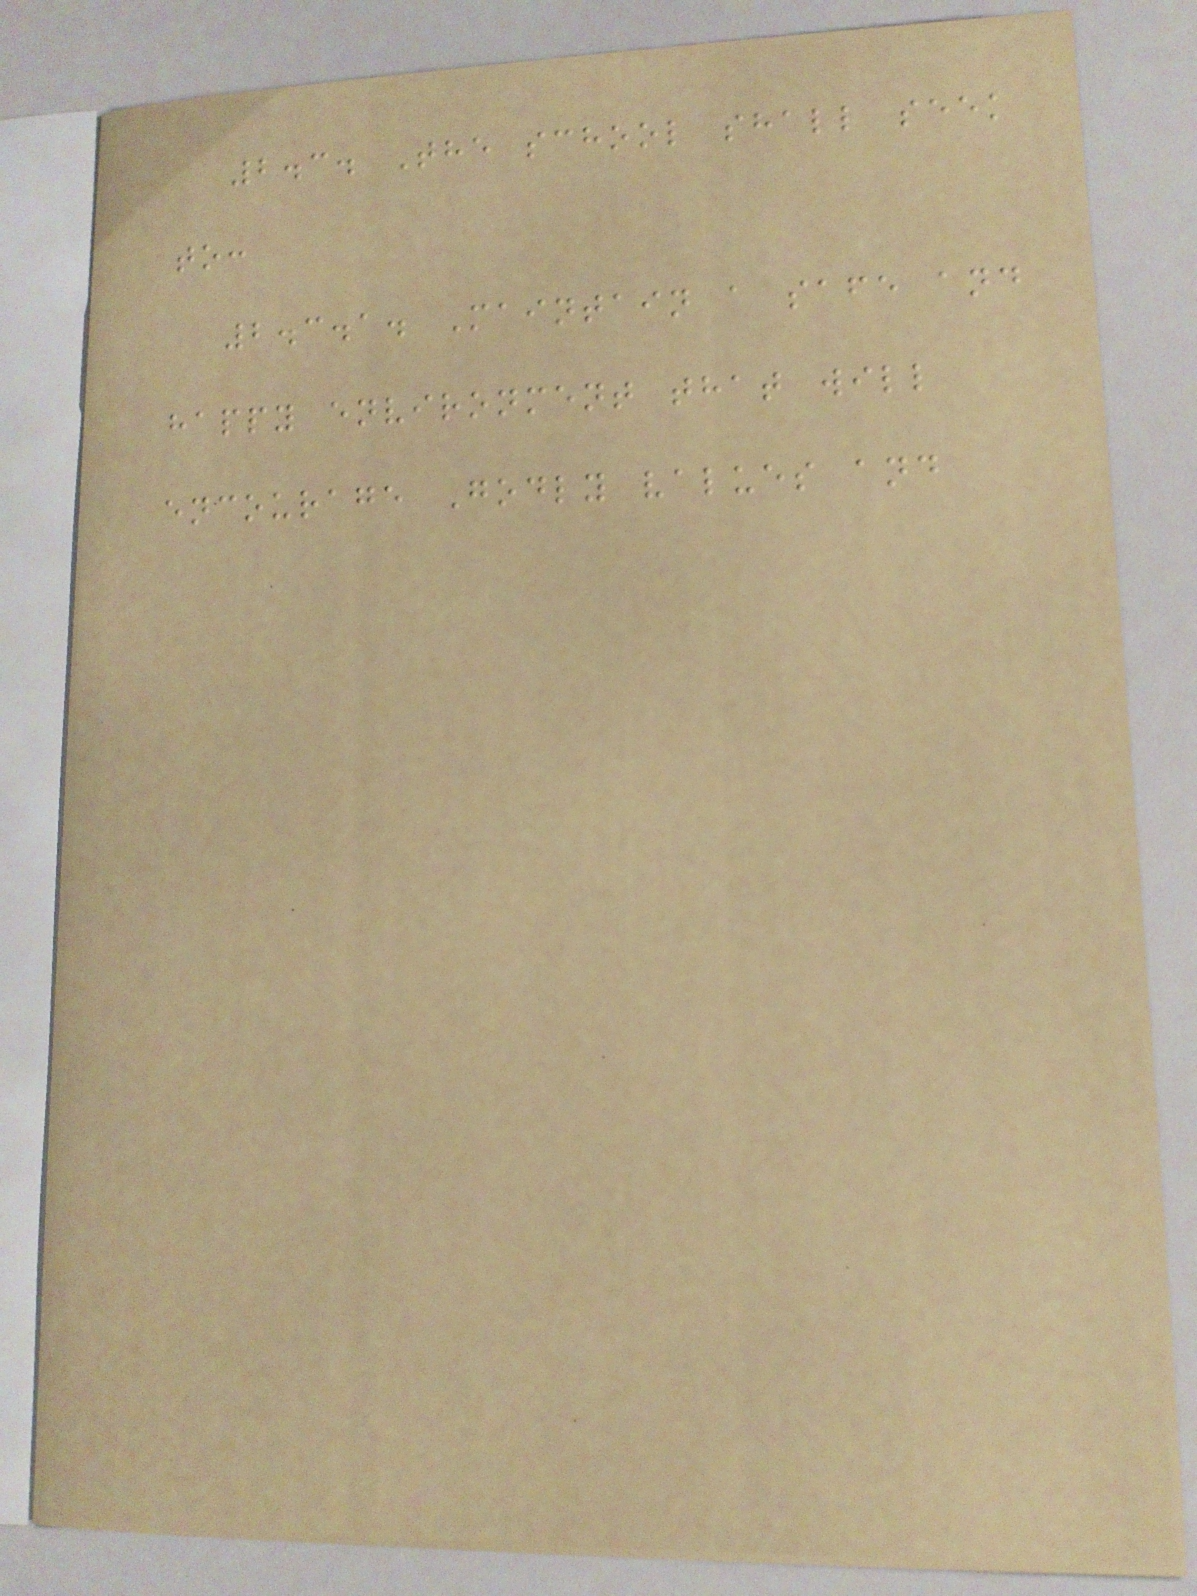2.3. The school shall seek
to:
2.3.1. Maintain a safe and
happy environment that will
encourage Godly values and
